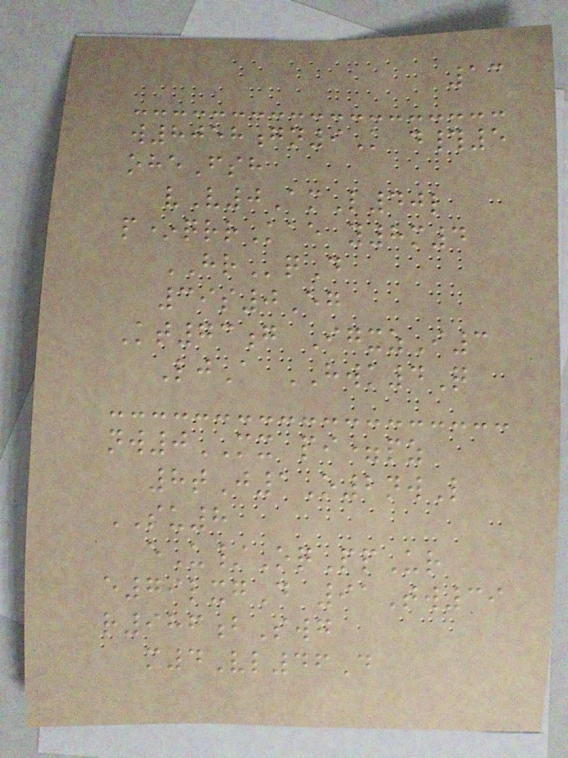13
w8058gn9K d#5
oheFsh
vV0AmL40l
p*qrrKae y8m4
HRqD
39s0Eg
Kt73g IgxzI3
LjA HWK4Q
nw0MX pi=pz
8tJ1O2nwL
SU8
eU/OqPpUr
e79lxgD 91Tw39
r986bSwg
m4Vl46D
